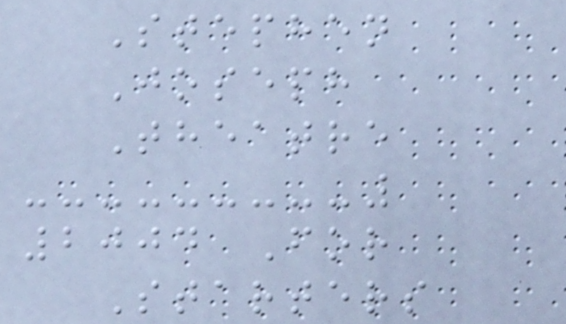Stephen
Joseph
Theatre
2004 For
Starters
